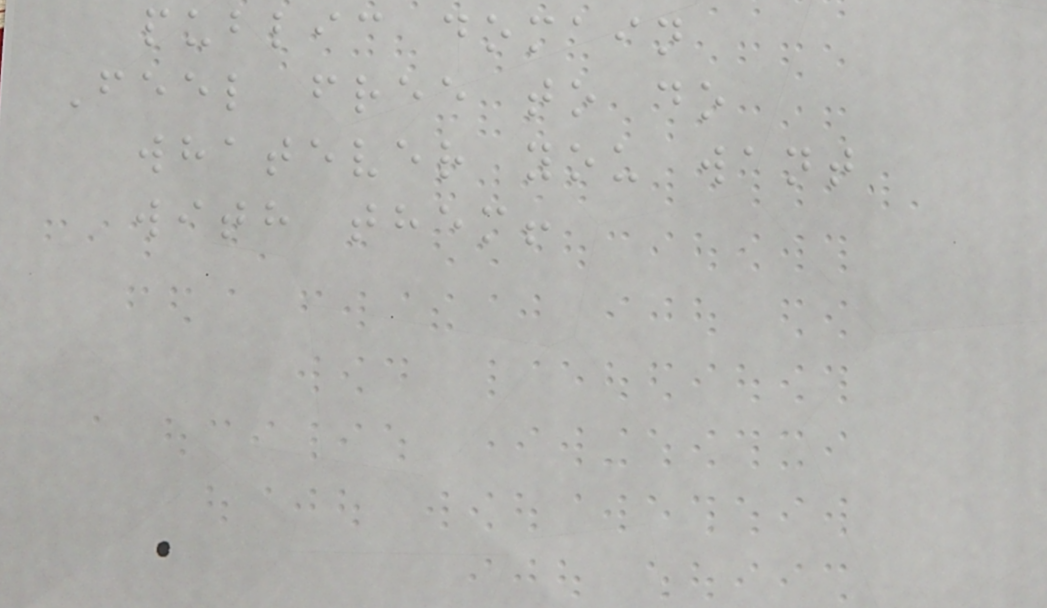public domain
Feel free to do
whatever you want
with them!
